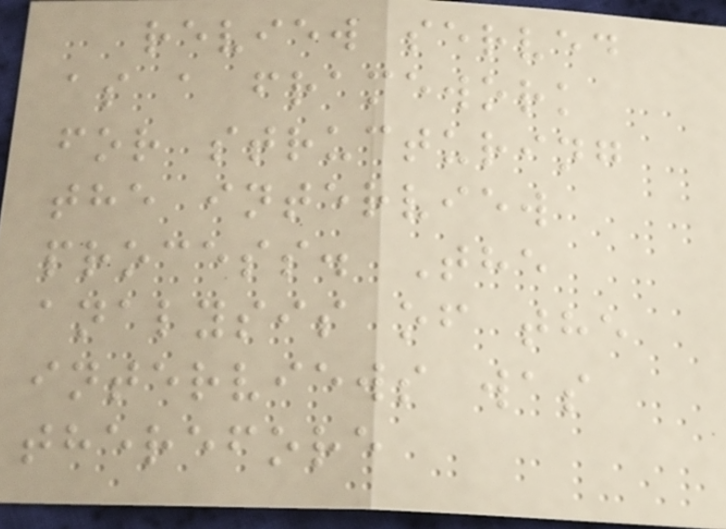review served
as a framework
for structuring
the interview
process. The
analysis of the
interviews was
therefore
